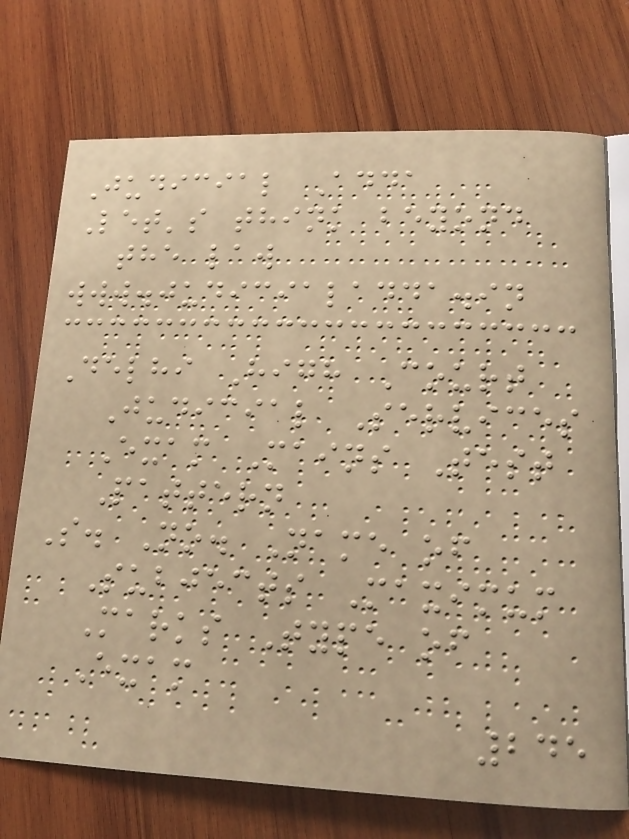Judicial Adda
Let's think beyond
the law
www.judicialadda.in
Delhi High Court
Judicial Services
Exam Mains Test
Pattern
S. No. Name of
Subjects Maximum
Marks Type of
Exam
245
